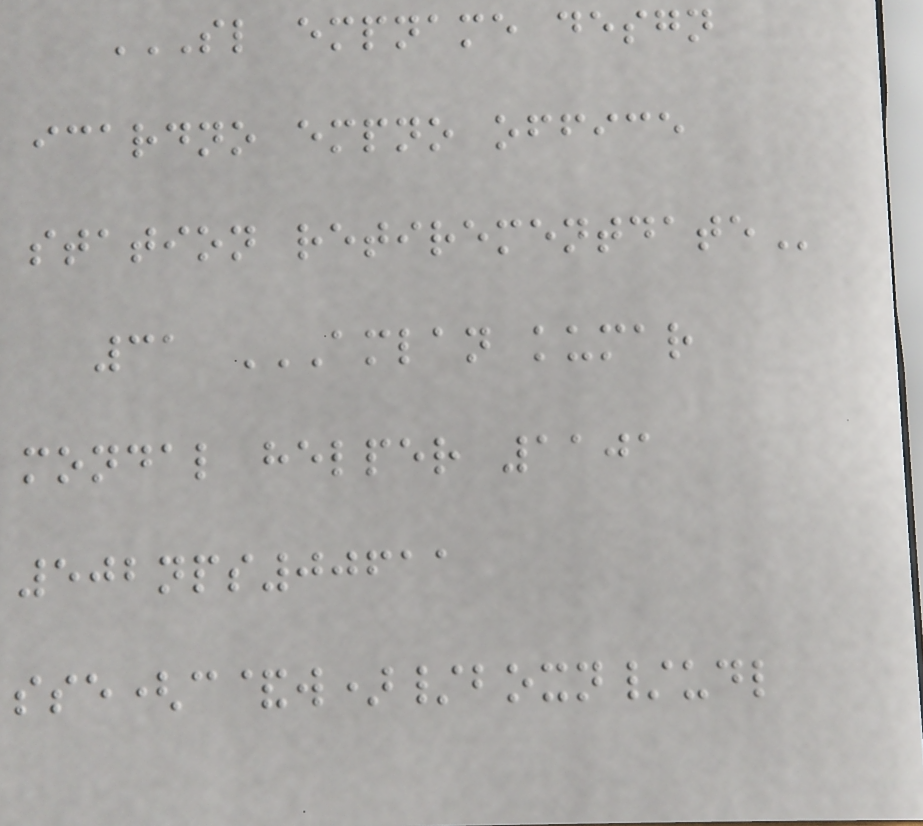SL EMPNAME DESGN
ICARDNO EMPNO OFFICE
STATION RETIREMENTDATE
31 AMLAN KUMAR
MONDAL HELPER 1101
502NPS00611
SSE(C&W)/BOXN/UDL
